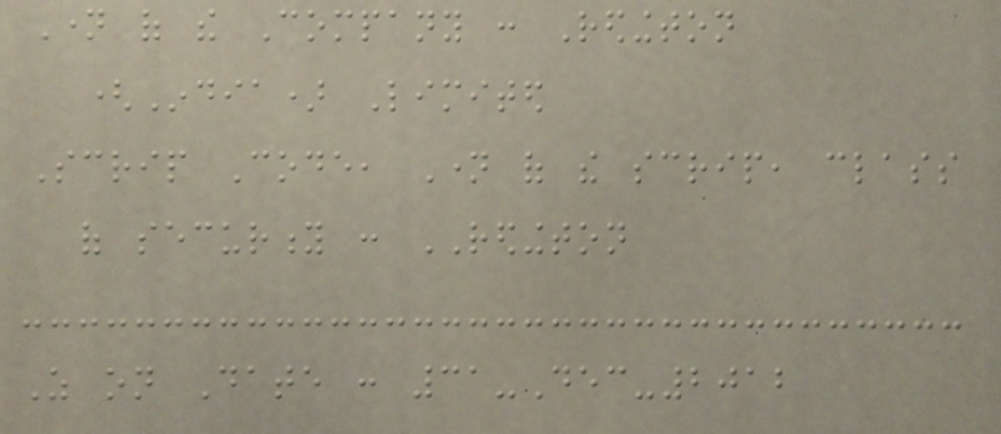Name of the Company : Redington
(India) Limited
Scrip Code, Name of the scrip, class
of security : REDINGTON
As on Date : 31-Dec-2012
